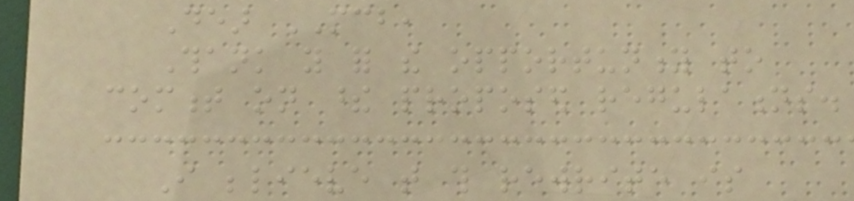Dear MCB,
Thank you for the opportunity to
comment on these proposed regulations.
I believe that this rewrite is
